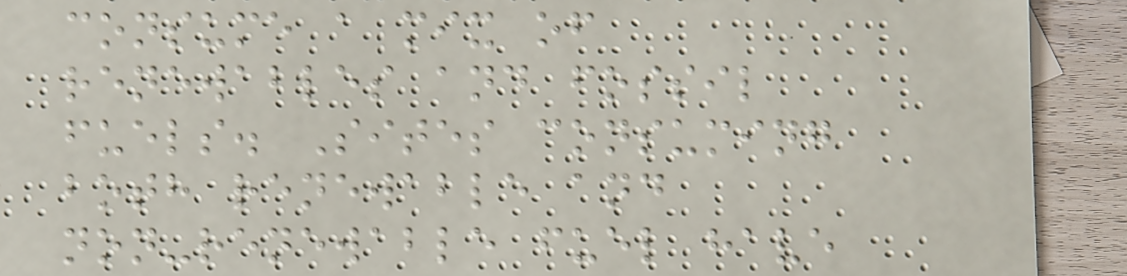consume a mix of
renewables and fossil
fuels. Sites consuming
both renewable and
non-renewable fuel have
